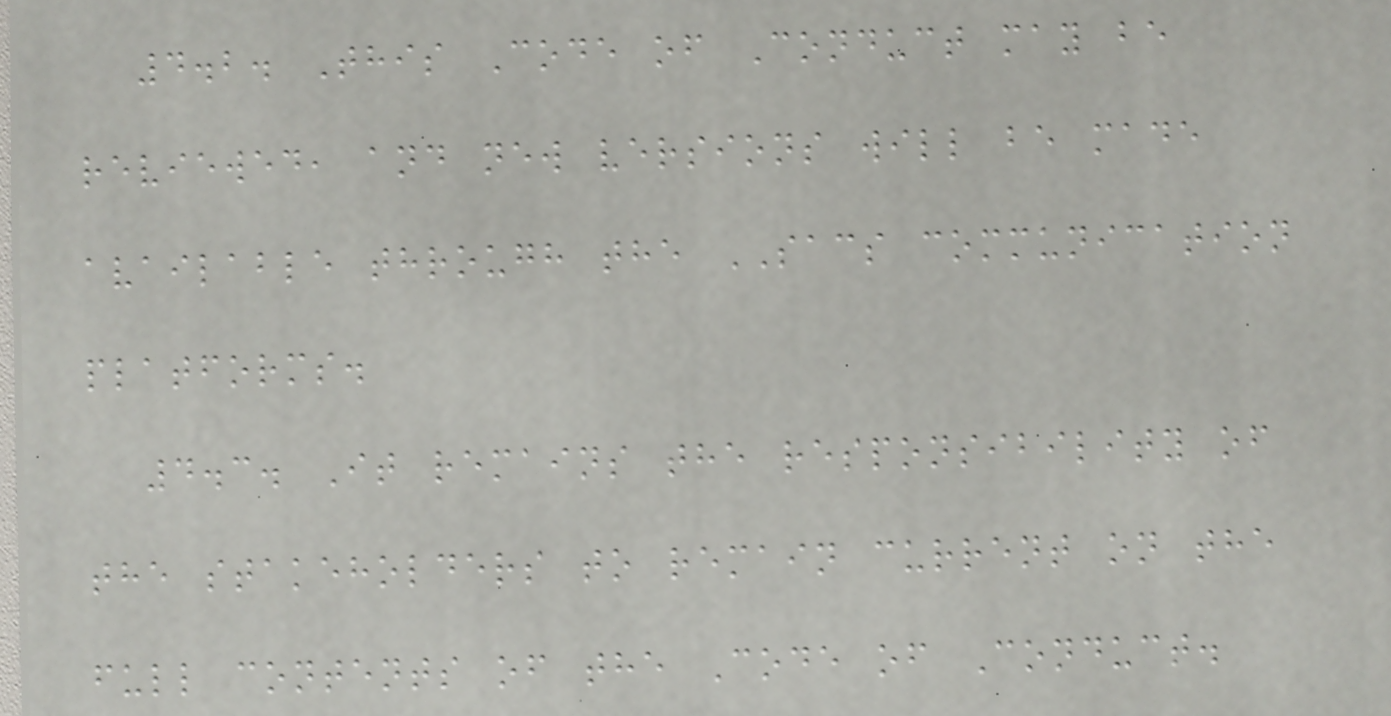4.2. This Code of Conduct may be
reviewed, and new versions will be made
available through the SACS communication
platforms.
4.3. It remains the responsibility of
the stakeholders to remain current on the
full contents of the Code of Conduct.
